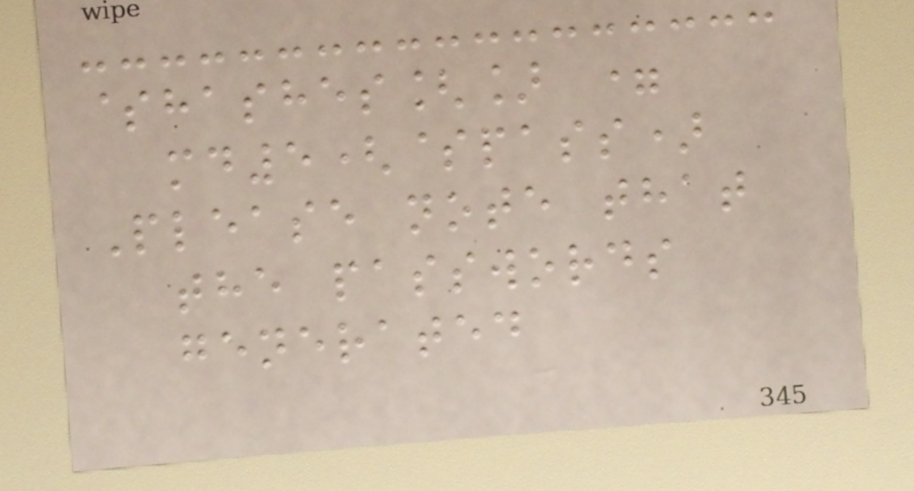$hashes[] =
md5($pass)
Please note that
the passwords
generated
